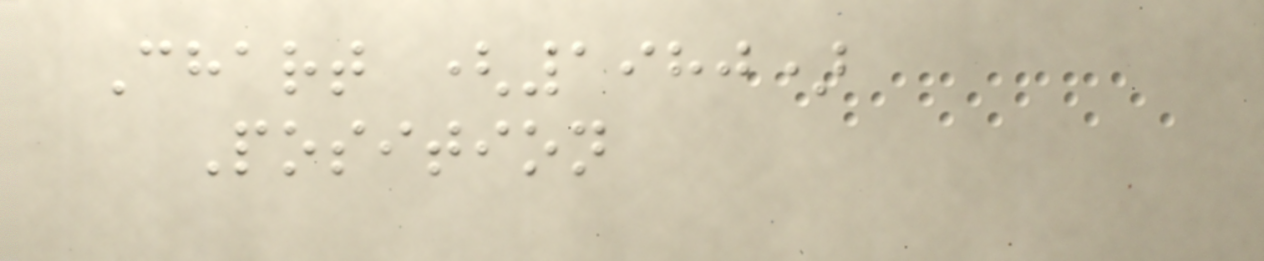Chart (1980)
Position
